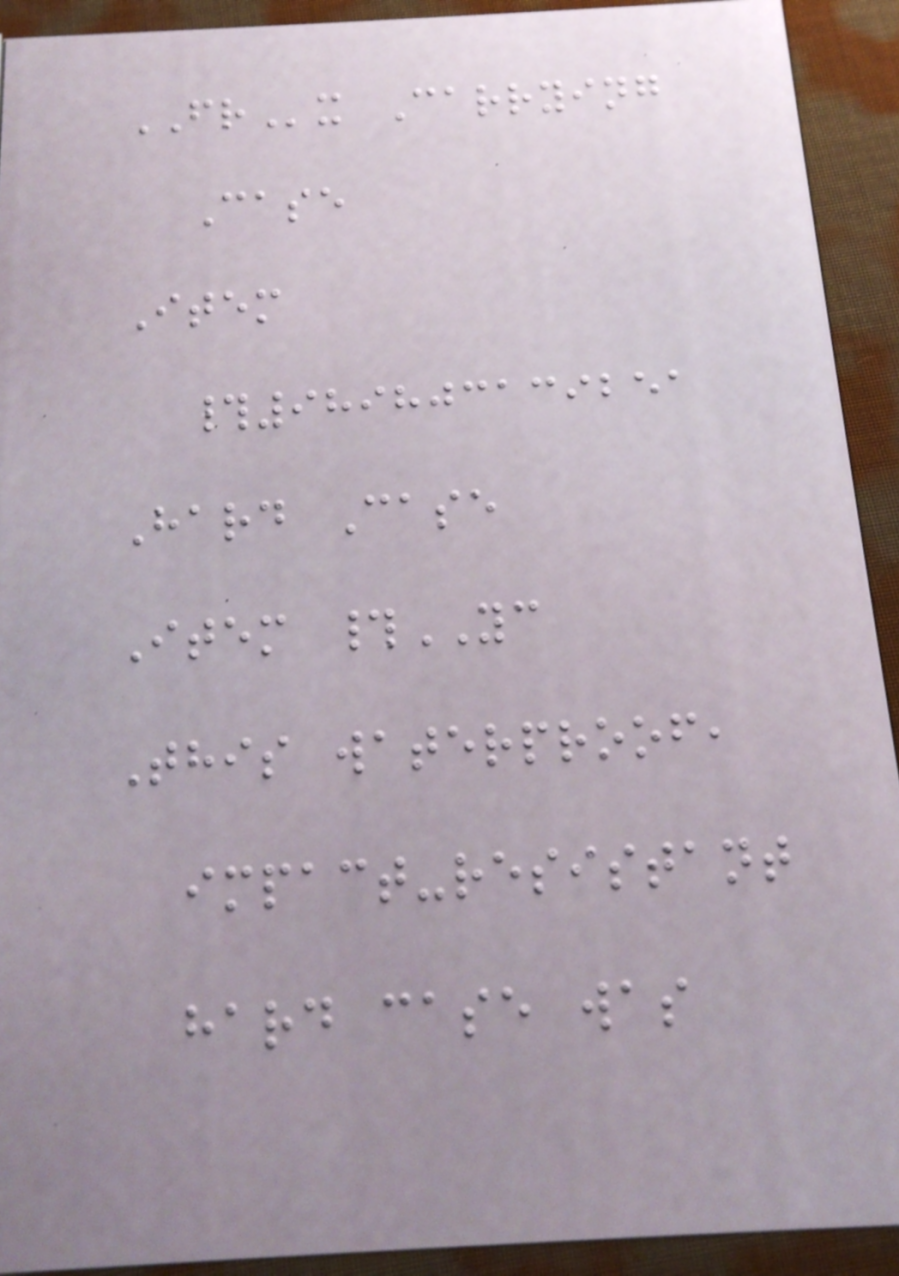FRx Carrying
Case
Item
#989803139251
Hard Case
Item #YC
This waterproof,
impact-resistant
hard case was
